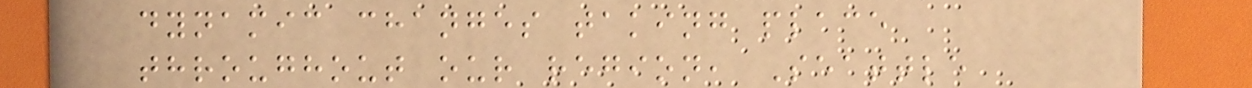dynamic changes taking place
throughout our region, Seattle
